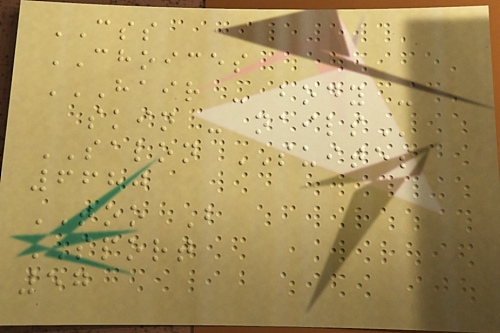CSS
CHOICES
HAIR - BODY -
SKIN - NAILS
SALON SUITES
6680
TOO B
SPORT
57
